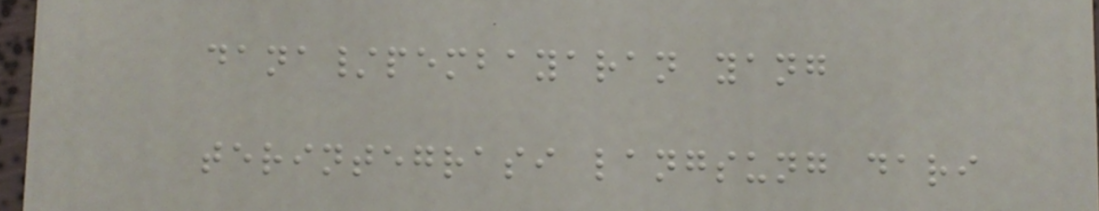dana/pembayaran yang
terintegrasi langsung dari
